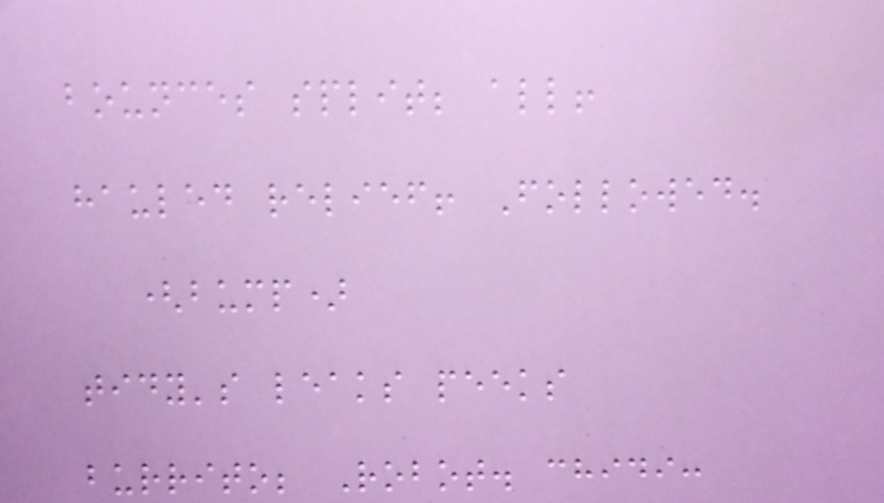bounces split; all!
hauled relief! Followed.
(bump)
tidy's leaks peeks
burrito; Robot. chidi:
